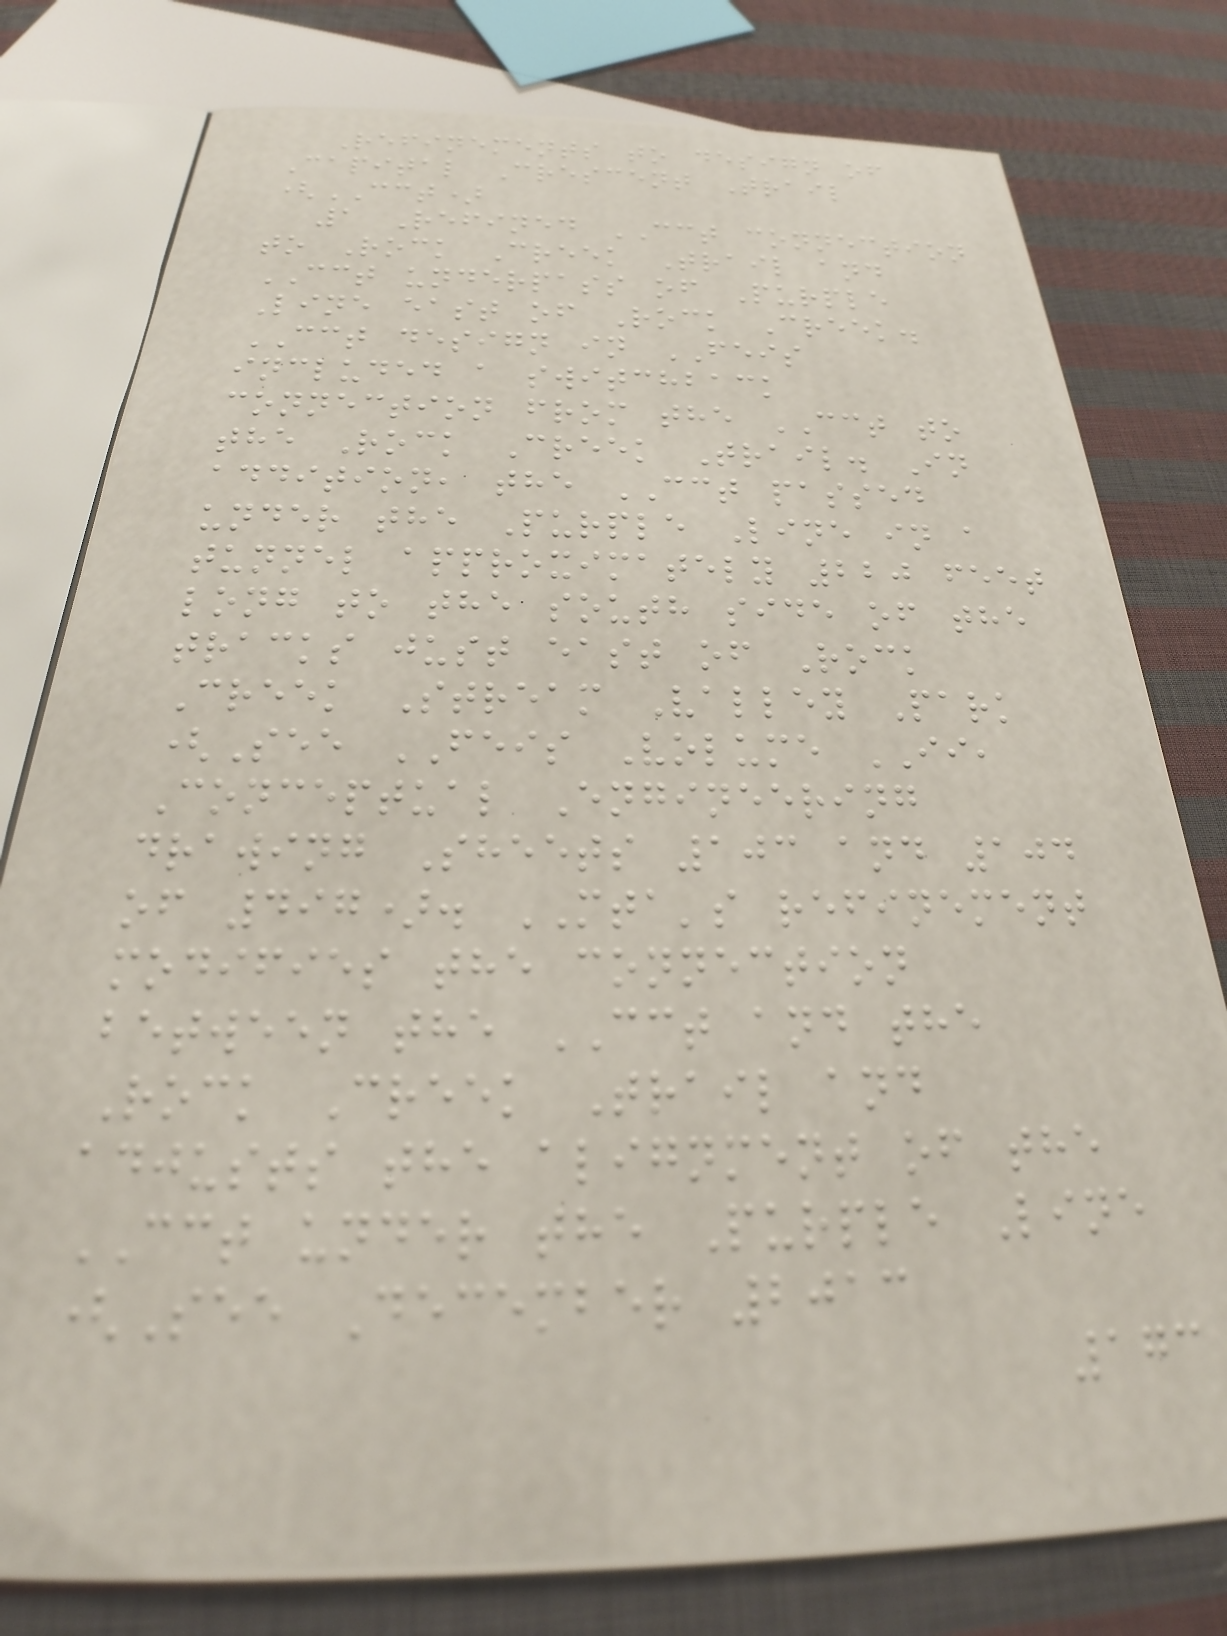Refinements to design of
Capital Crescent Trail
(CCT)
1 Refined CCT connection
to Rock Creek Trail and
CCT underpass of Purple
Line east of Rock Creek.
CCT design in FEIS
included a switchback
connection from the CCT to
the Rock Creek Trail. In
addition, the CCT passed
under the Purple Line in a
tunnel approximately 220 feet
long to the south side of the
tracks just east of Rock
Creek Stream Valley Park
(See FEIS Volume II,
Conceptual Engineering
drawing Sheets 103 and 104
of 497). MTA's refinement
modifies the connection
between the CCT and the
Rock Creek Trail and
adjusts the alignment of the
CCT under the Purple Line
(See December 2013
173
